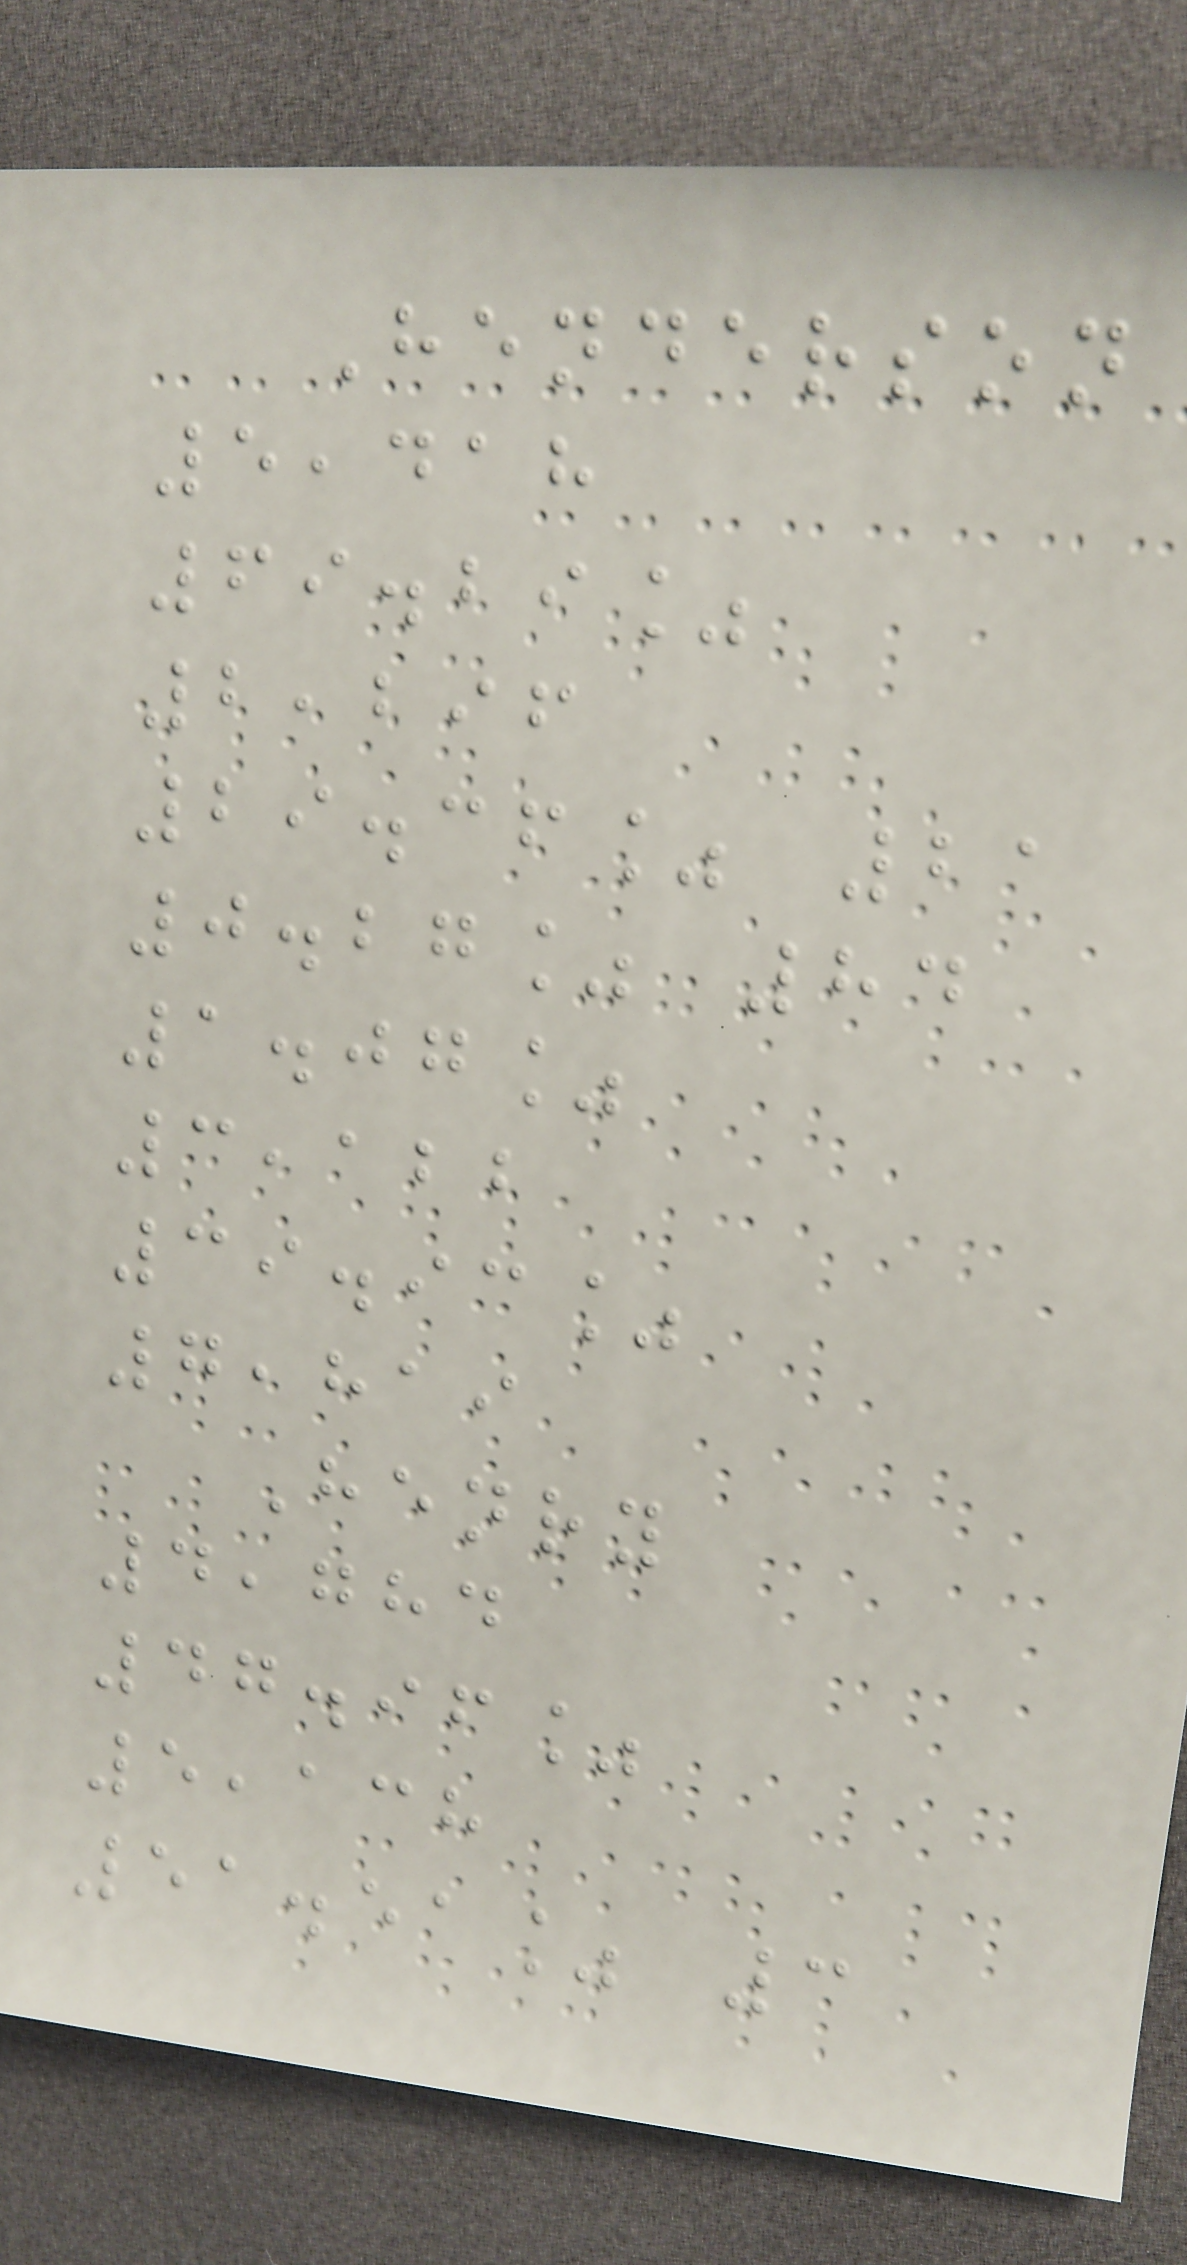Henderson
5,418
69.29%
2,296
29.36% 21
0.27% 84
1.07%
3,122
39.93%
7,819
Henry
4,784
47.96%
5,138
51.51% 3
